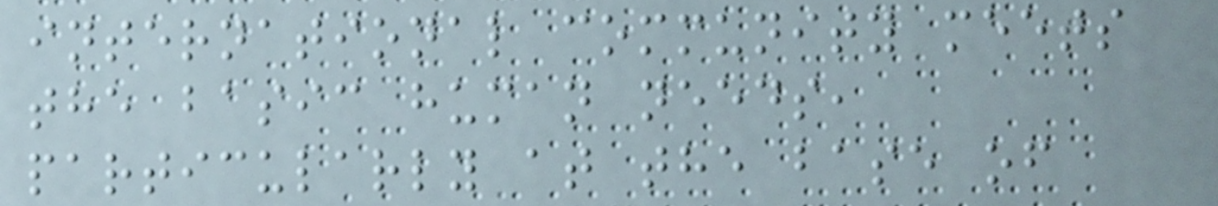international community meets
the basic human needs,
particularly at the base of
